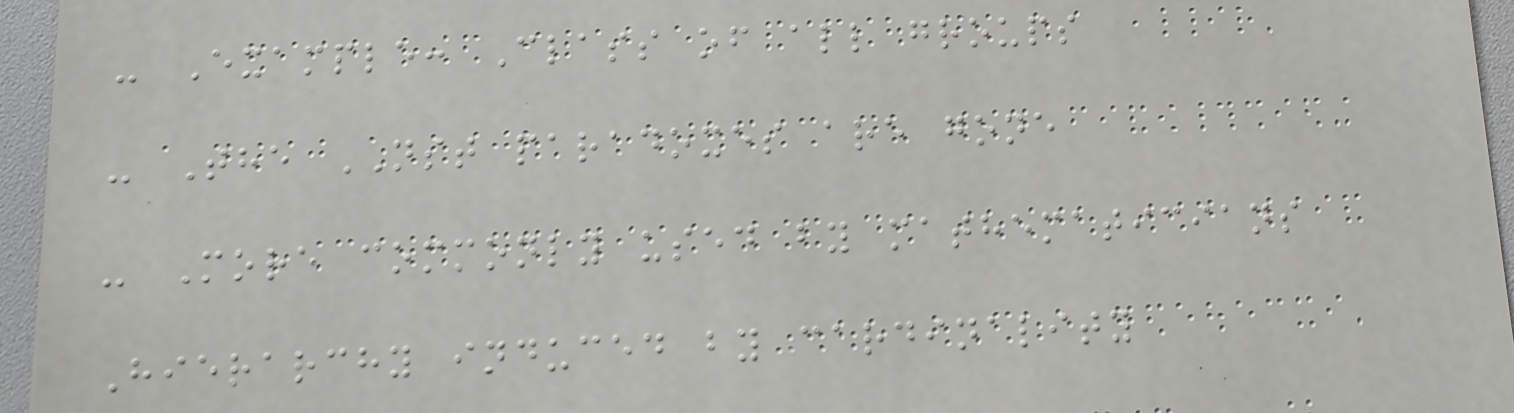- Example: Class of all groups
- The NST paradoxes are gone
- More commonly used by mathematicians
Hierarchy induced by cardinality
